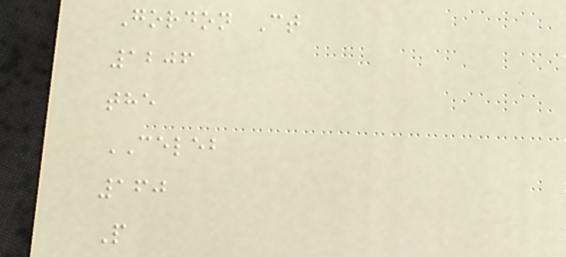Gordon Ct
1206
the
CELEB
160
P
